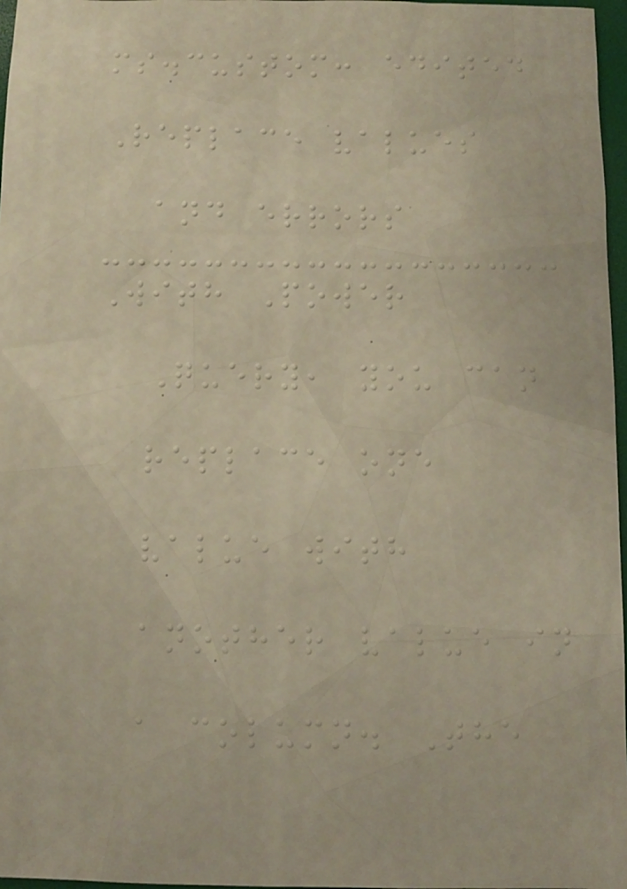ms.custom: edited
Replace values
and errors
With Power
Query, you can
replace one
value with
another value in
a column. The
